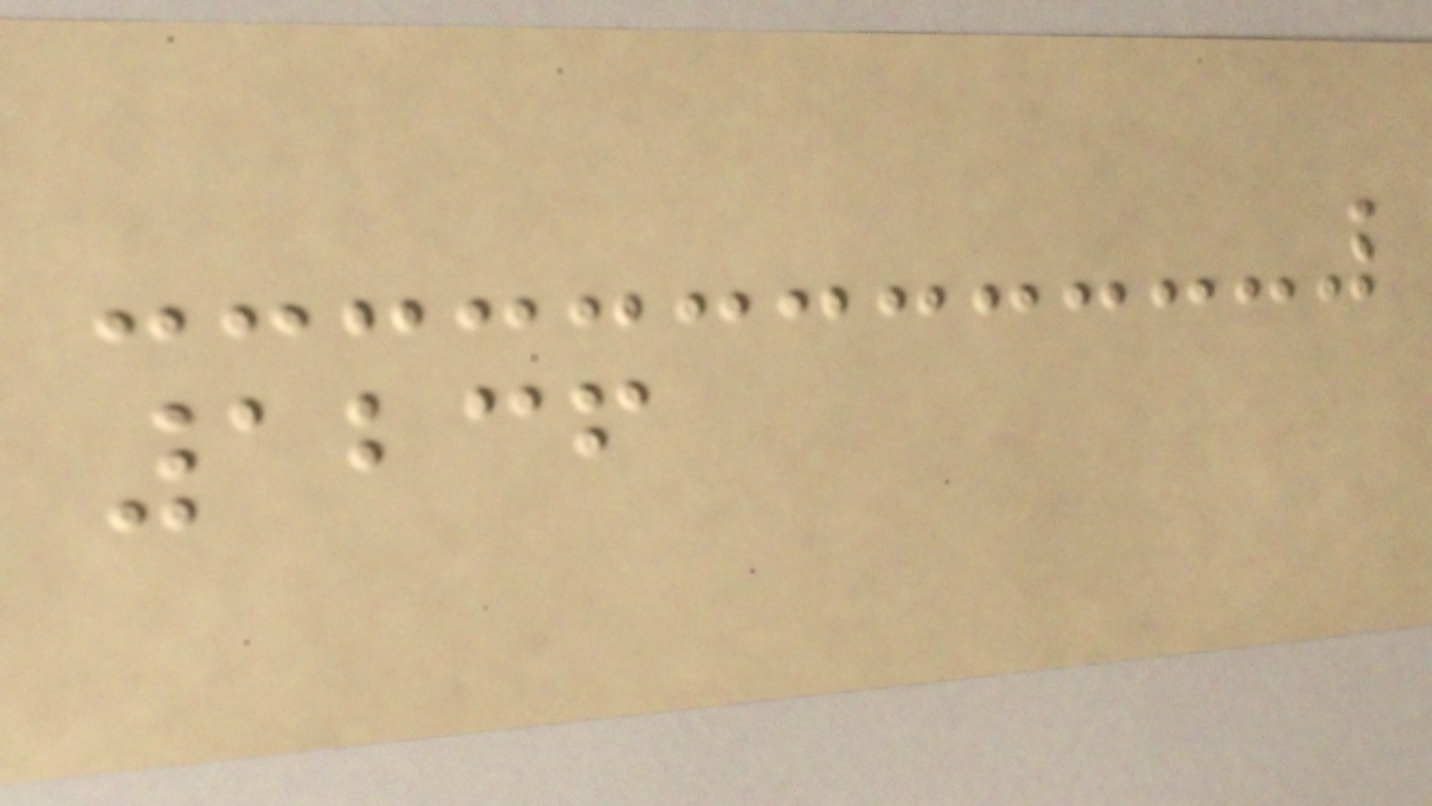1236
